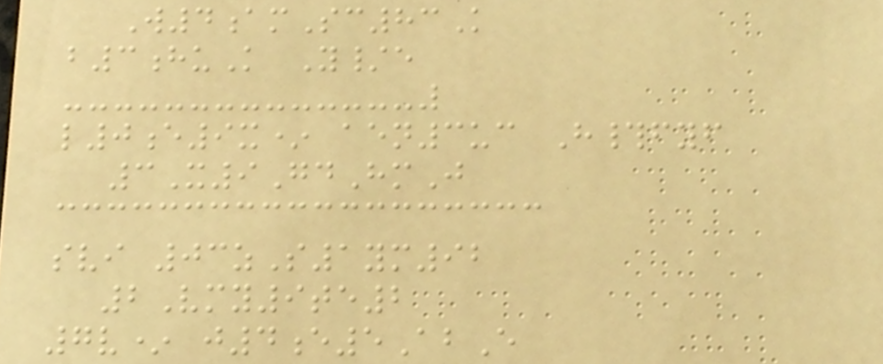W4amSc83K
b3huK Y/e
l0e9x* aen3uc H#fyf
3X9GdHmJ
svi 03zS1ym92
2Vmy9te2
7v* j4e5AbE
